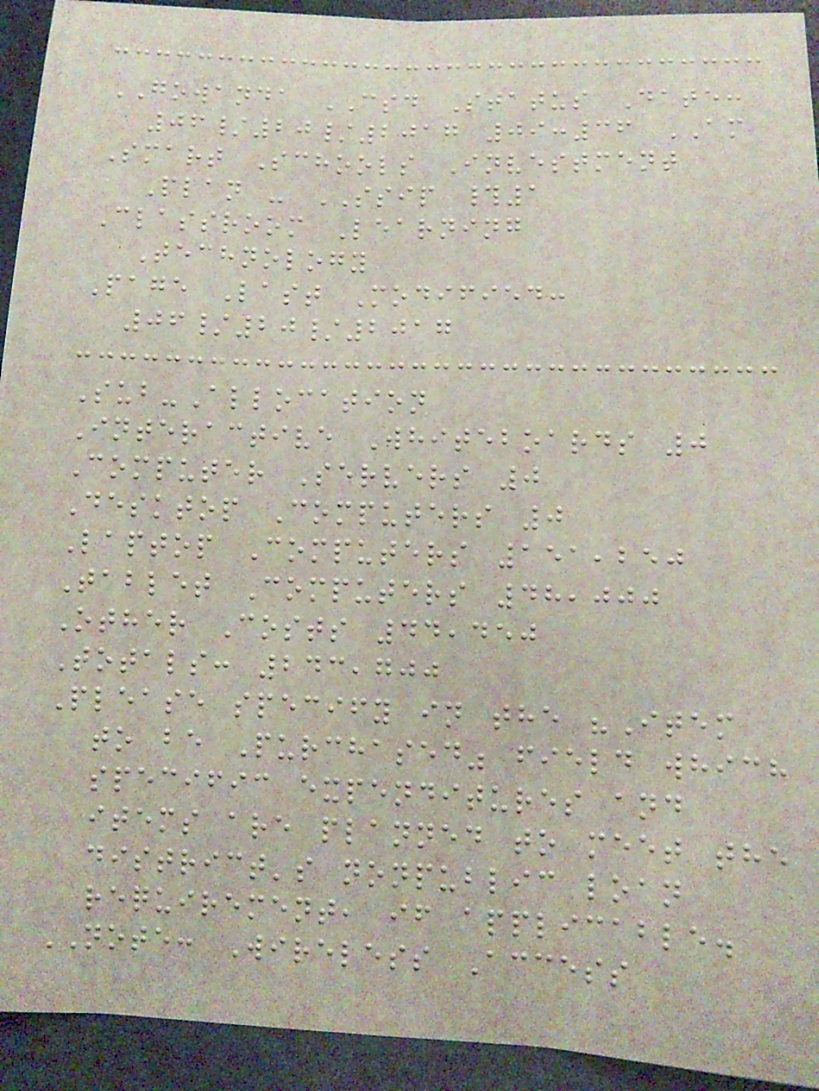GOWANDA CSD Status Date:
06/20/2017 09:36 AM
Smart Schools Investment
Plan - SSIP #1
Classroom Learning
Technology
Page Last Modified:
06/20/2017
Sub-Allocation
Interactive Whiteboards 0
Computer Servers 0
Desktop Computers 0
Laptop Computers 151,250
Tablet Computers 48,000
Other Costs 44,450
Totals: 243,700
Please specify in the "Item
to be Purchased" field which
specific expenditures and
items are planned to meet the
district's nonpublic loan
requirement, if applicable.
NOTE: Wireless Access
